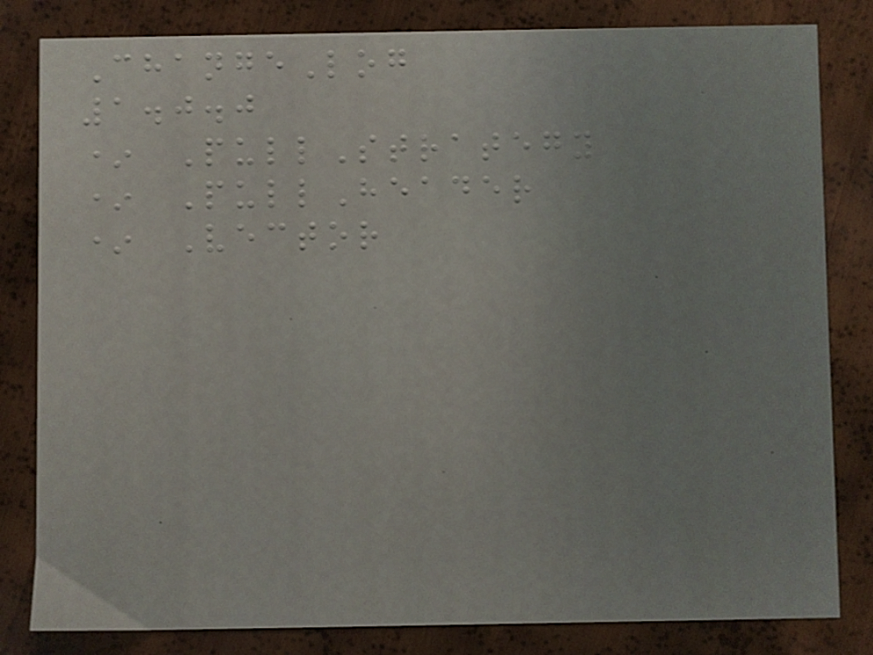ChangeLog
1.0.0
* PullStrategy
* PullHeader
* Vector
